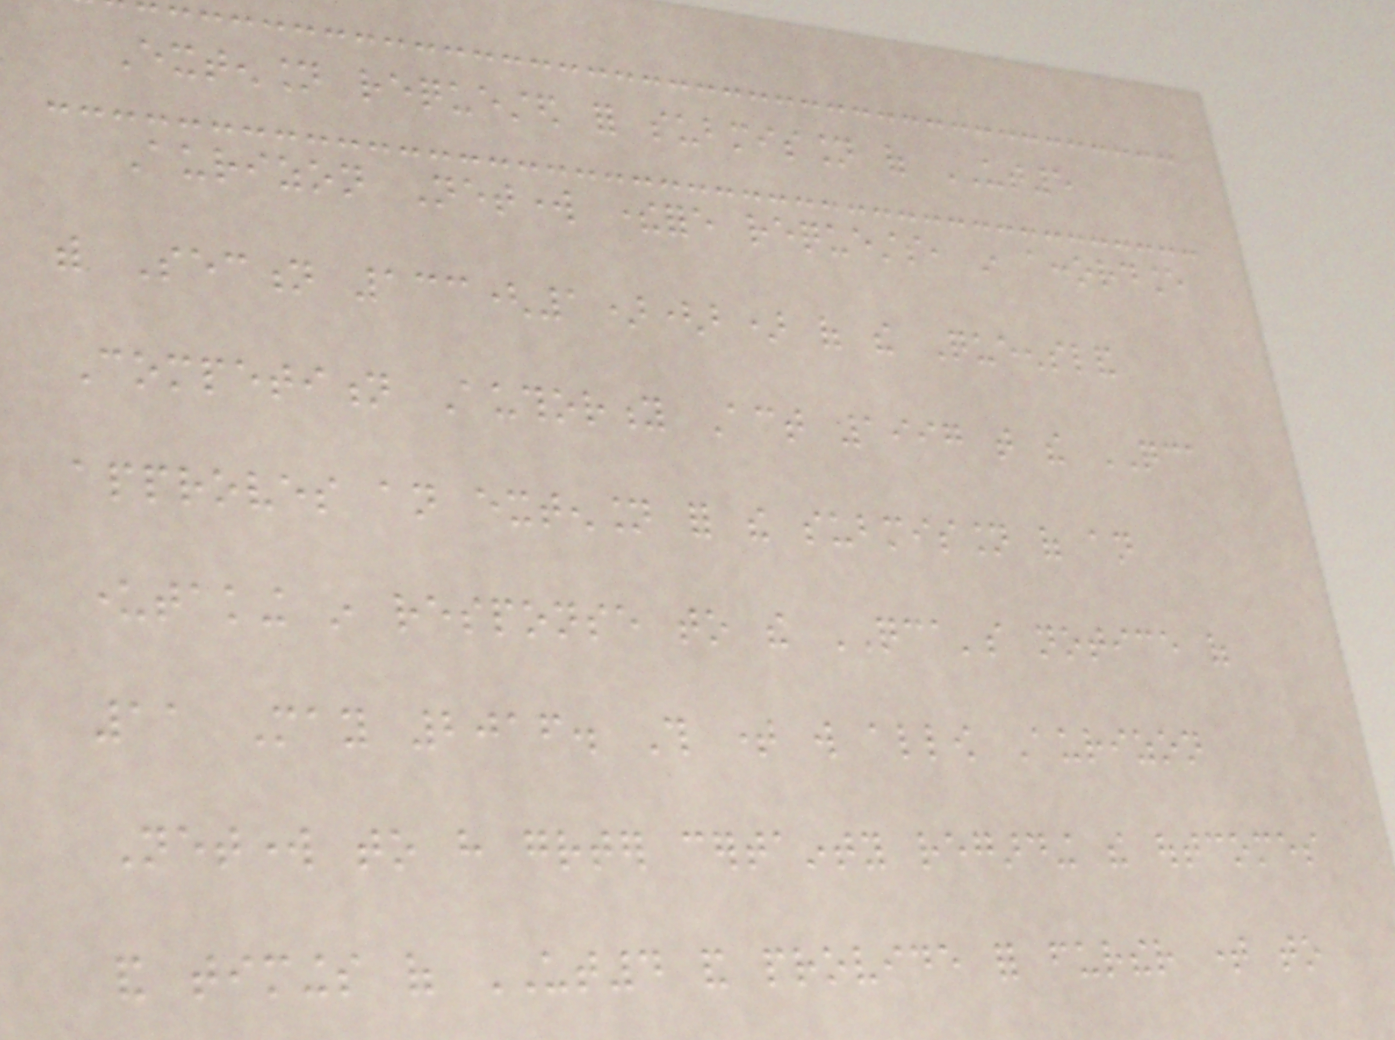Extension requested for submission of UT5
Aurizon Network therefore requests, in accordance
with Section 133(1)(b) of the Queensland
Competition Authority Act 1997 that the QCA
approves an extension for the submission of an
undertaking in response to the QCA's notice of
11 May 2016. This time will allow Aurizon
Network to have greater certainty regarding the outcomes
and timings of UT4 and provide for further time to
